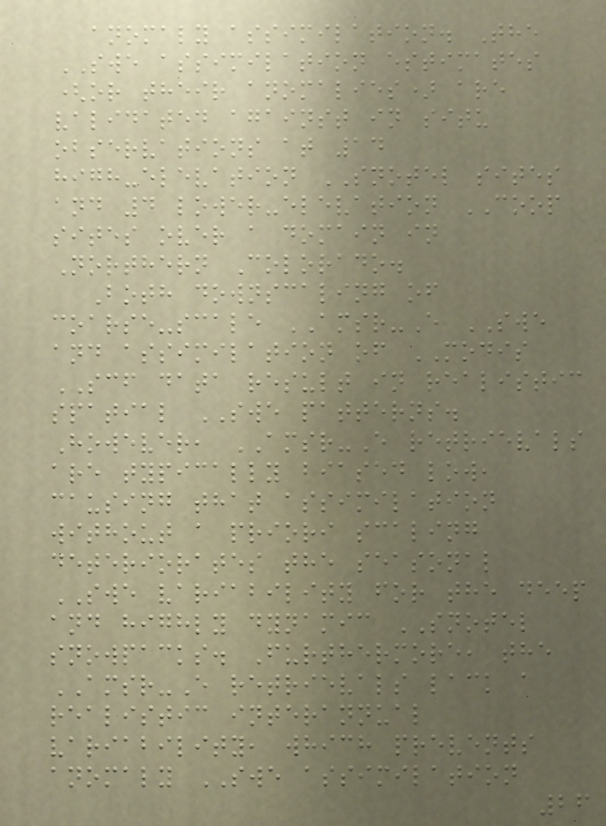anomaly assimilation. The
SWE assimilation estimates
(or their anomalies) are
validated against in situ
observations at 14
high-elevation SNOTEL sites
and 4 lower-elevation COOP
sites over a domain in
Northern Colorado.
Both downscaling of
coarse-scale AMSR-E SWE
and assimilation of MODIS
SCF data result in realistic
spatial SWE patterns.
However, AMSR-E retrievals
are typically biased low,
causing that assimilation
without a priori scaling
deteriorates the seasonal
SWE variability for the deep
and highly dynamic SNOTEL
snowpacks. Furthermore, the
AMSR-E retrievals lack a
realistic interannual
variability, which prevents
anomaly SWE assimilation
26
